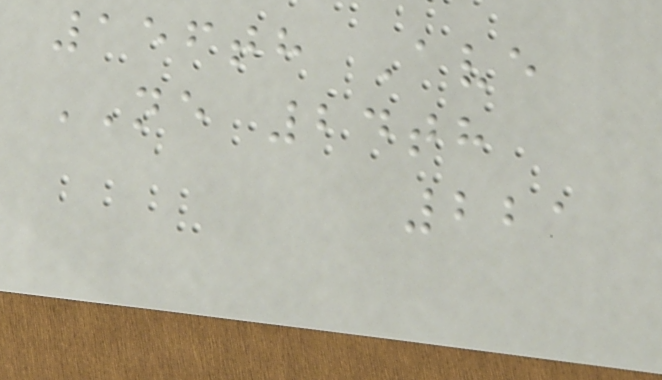156th Ave
NE 24th
221
